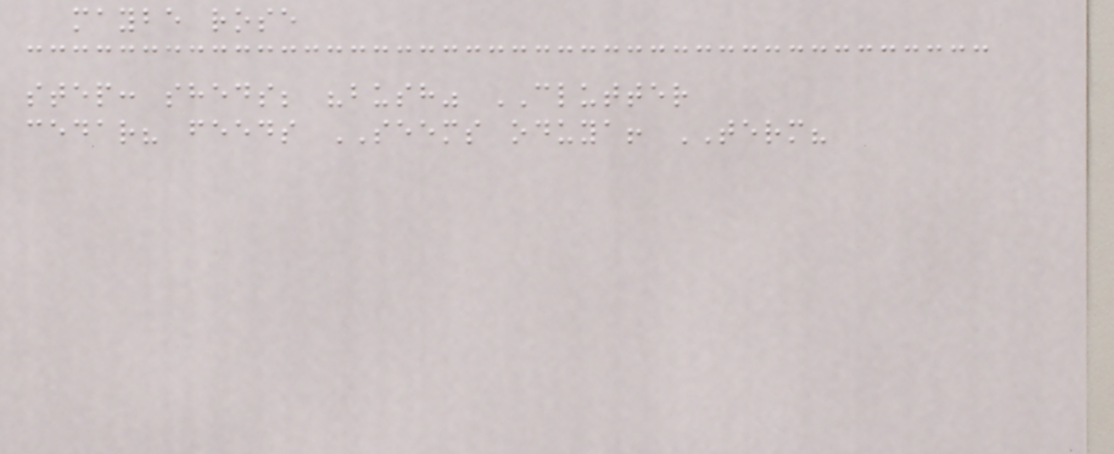maybe rose
step: sheds; "bush" CLUTTER
cedar? feeds SEEMS oduya! TERM?
